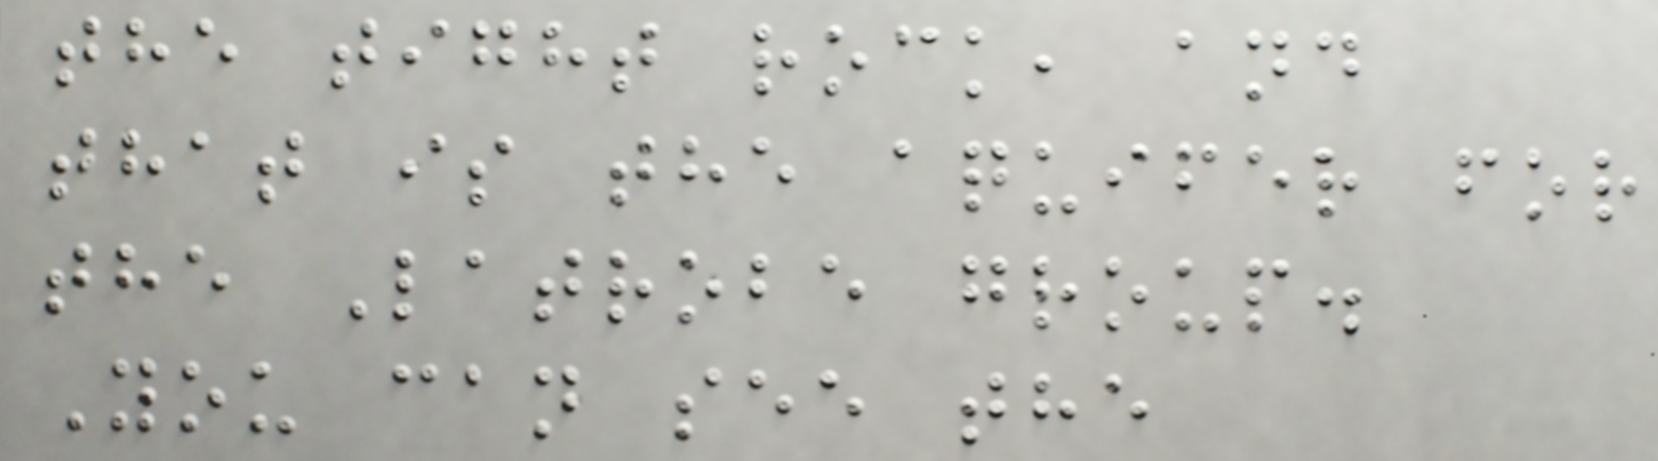the tight rock, and
that is the aquifer for
the Latrobe group.
You can see the
